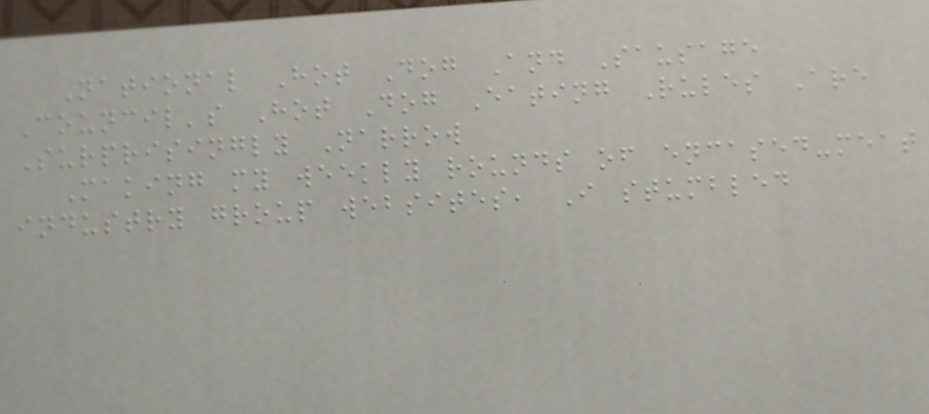National Hot Dog And Sausage
Council's Hot Dog Eating Rules Are
Surprisingly Narrow
Making my weekly rounds of encased-meat
industry group websites, I stumbled
